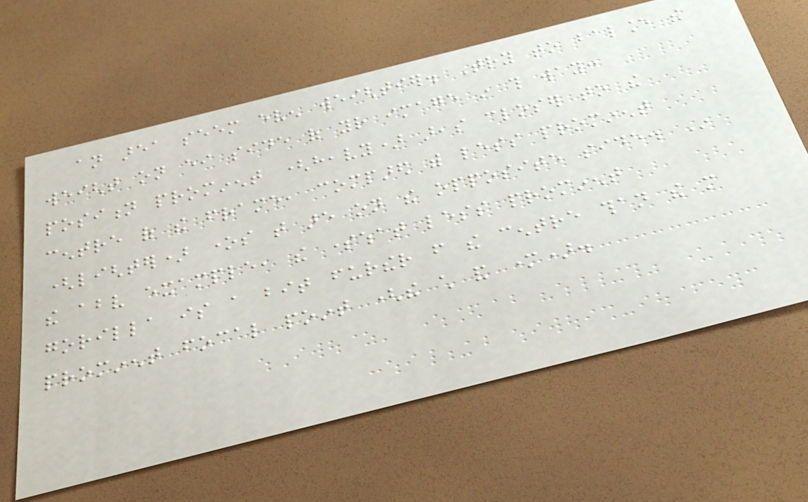an area seem even weightier. Try to balance the
weight on either side of your image in this way:
position prominent (heavy) areas closer to the
centre of the frame, compared with less prominent
(lighter) ones that are on the opposite side. In
the above example, the somewhat less prominent
gorilla is a bit further from the centre than the more
prominent focal point (the child and mother).
